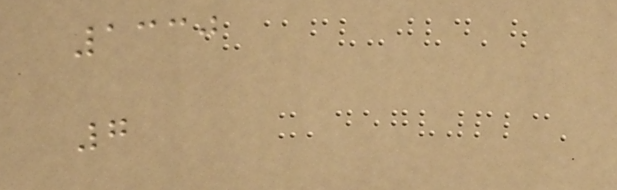1330
7
